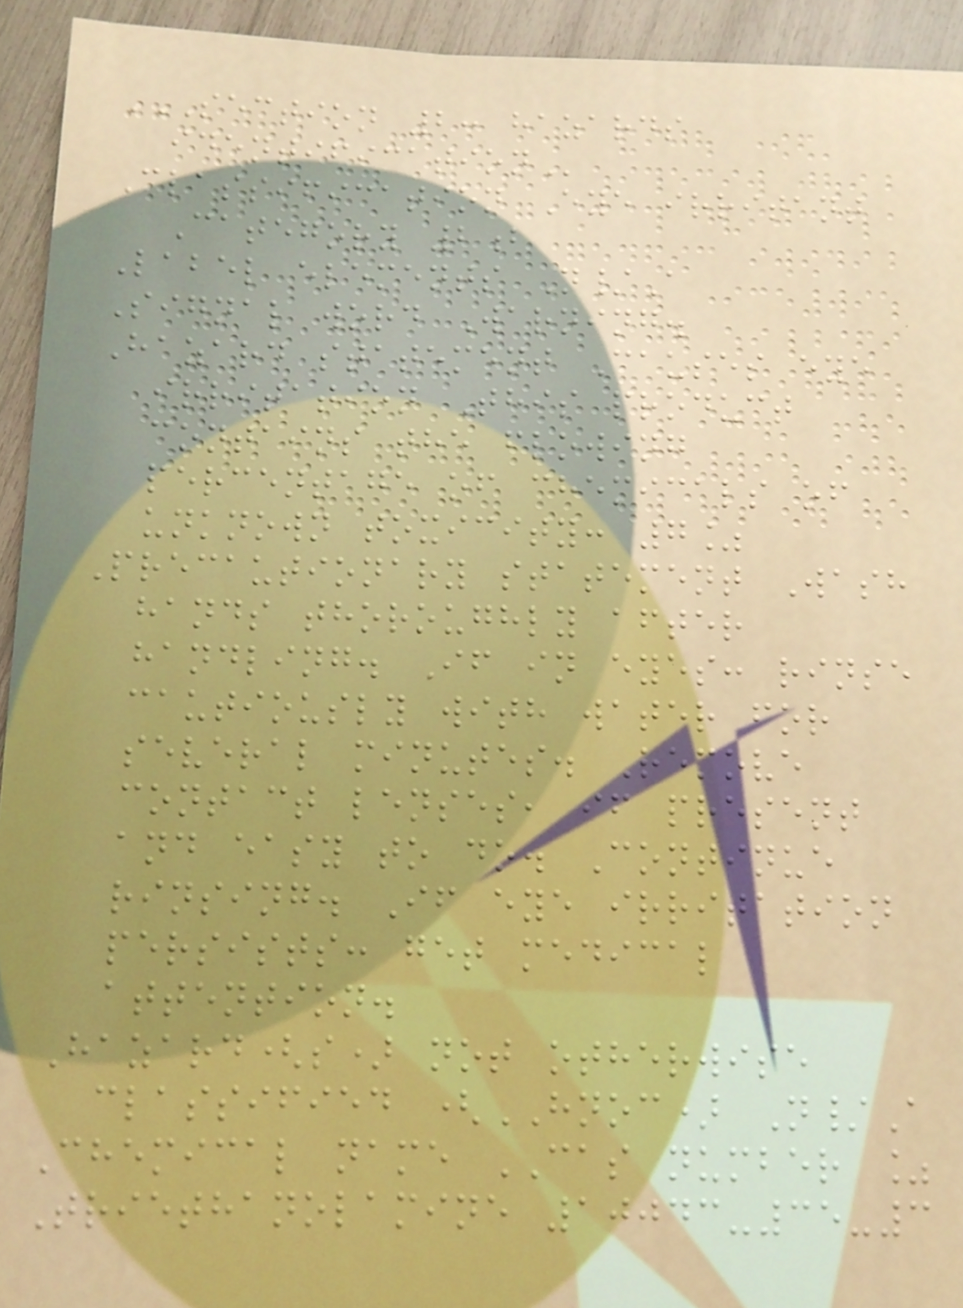SECTION 2: HAZARDS
IDENTIFICATION
Classification Eye irritant
Category 2b
Label elements N/A
Signal word Warning.
Hazard statement Causes eye
irritation This product
contains the flowing
percentage of chemicals of
unknown toxicity: 7%
Precautionary statement Wash
hands thoroughly after
handling. If in eyes: rinse
cautiously with water for
several minutes. Remove
contact lenses, if present
and easy to do. Continue
rinsing. If eye irritation
persists: get medical
attention.
Hazard(s) not otherwise
classified (HNOC) N/A
Chemical name CAS number %
Triethanolamine 10043-35-3
